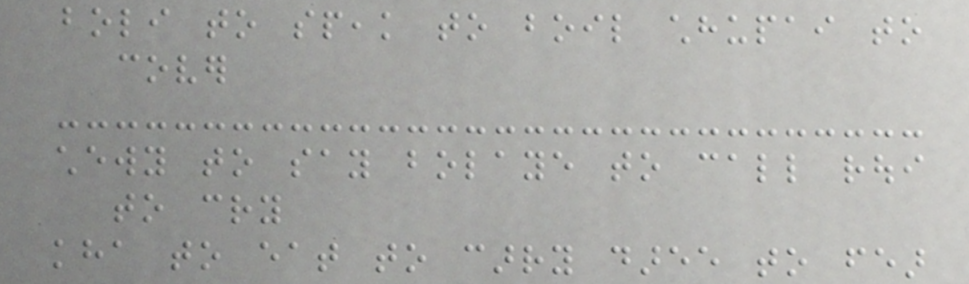boli to speak to boil chhupai to
cover
chewy to say bolaye to call roui
to cry
kha to eat to carry daree to fear
